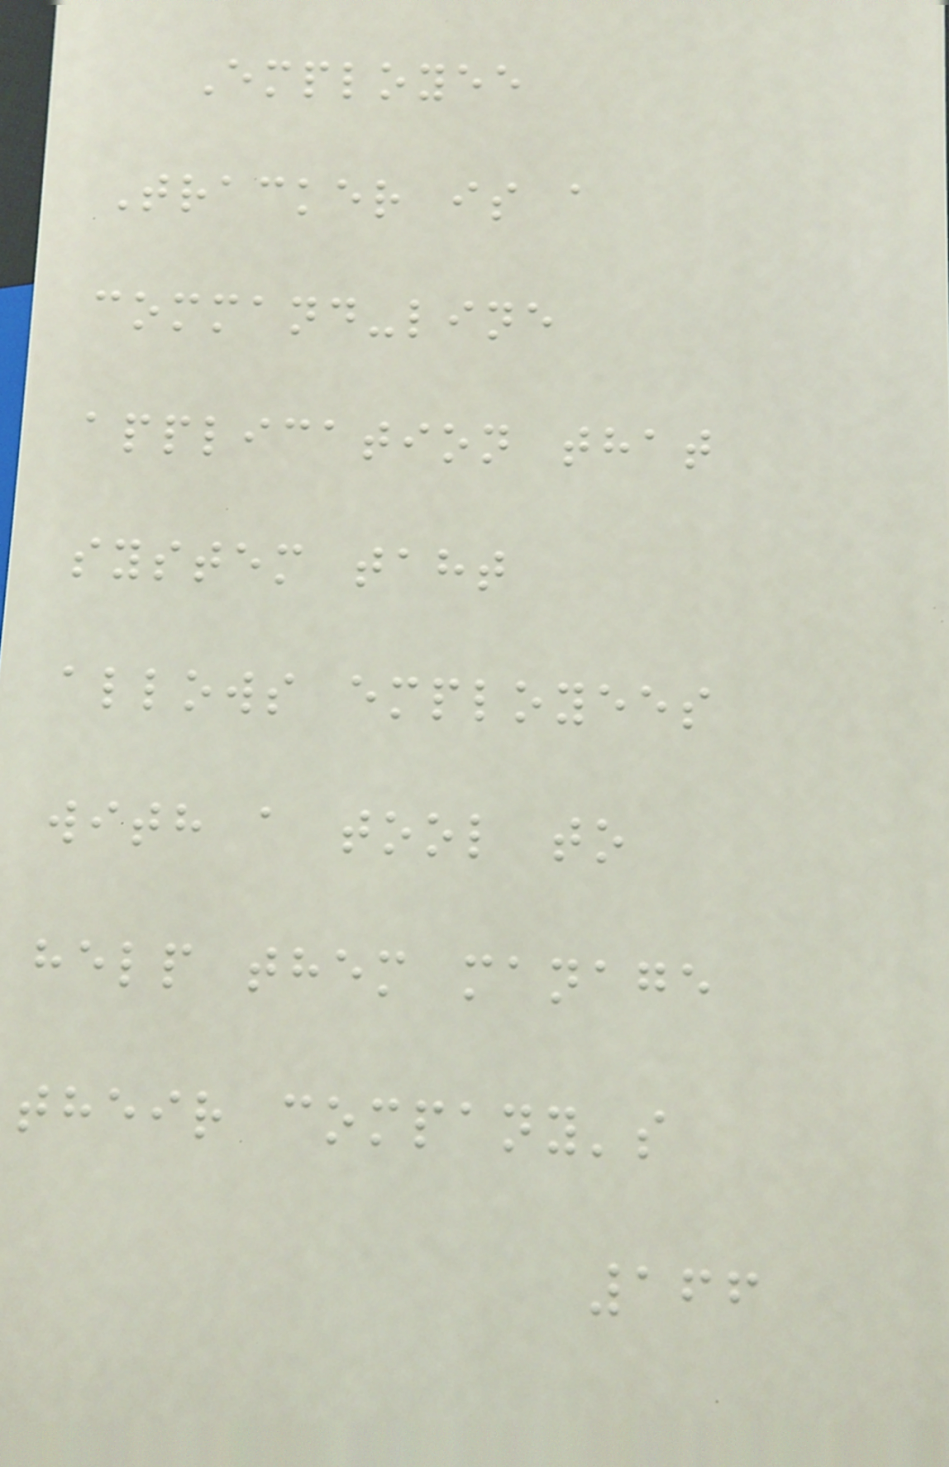Employee
Tracker is a
command-line
application that
system taht
allows employees
with a tool to
help them manage
their company's
166
